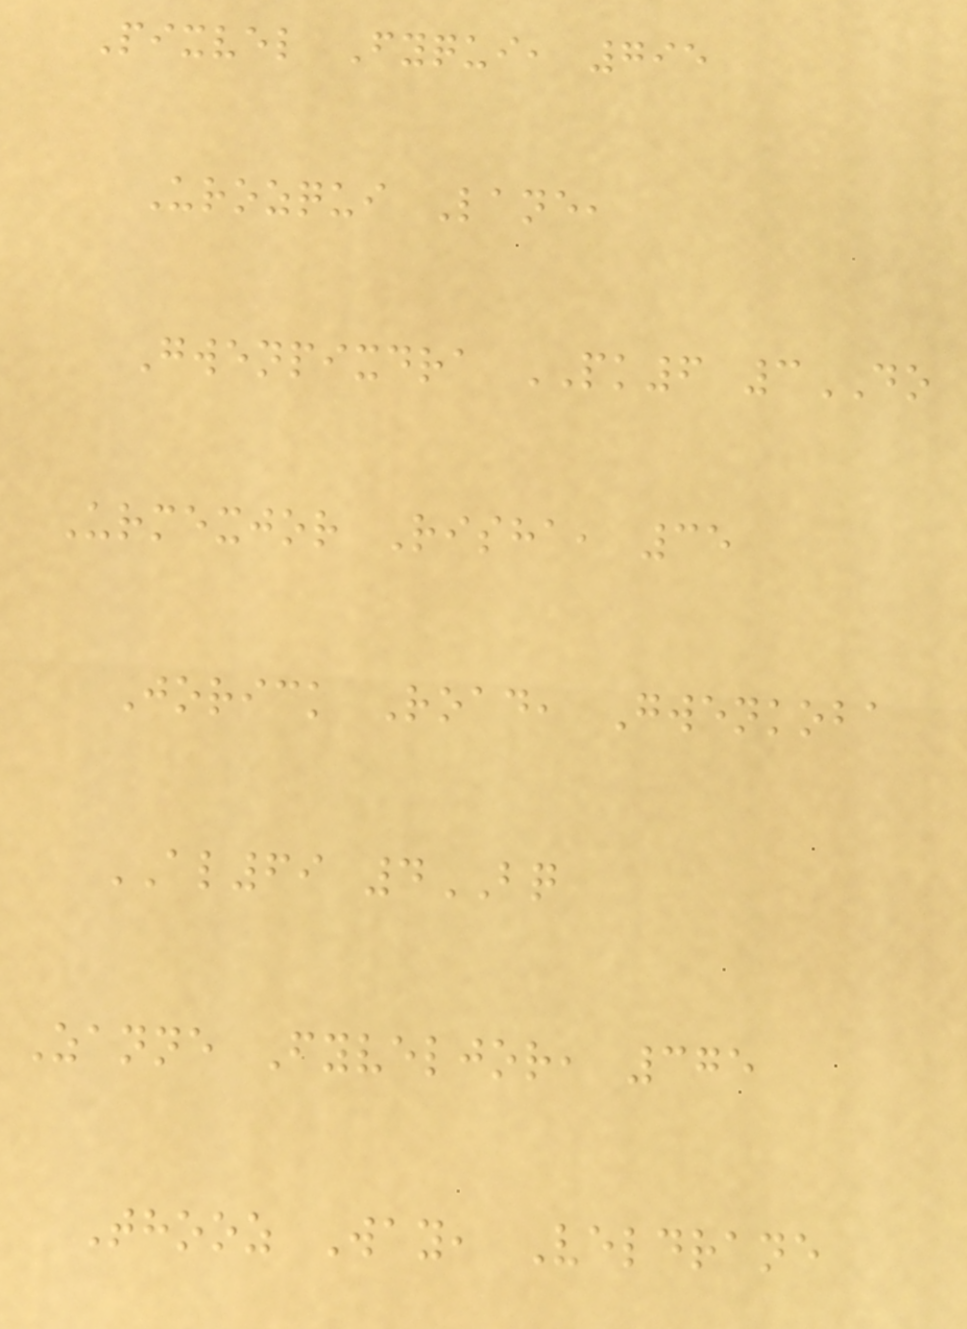Pixvel Fyqui, 795
Urozqui Lane,
Gwenpixdra PK6 3DO
Urmexjor Risha, 35
Jorick Road, Gwenkoba
AL69 4BQ
Zanne Fyveljor, 375
Thooz Way, Veldrane
